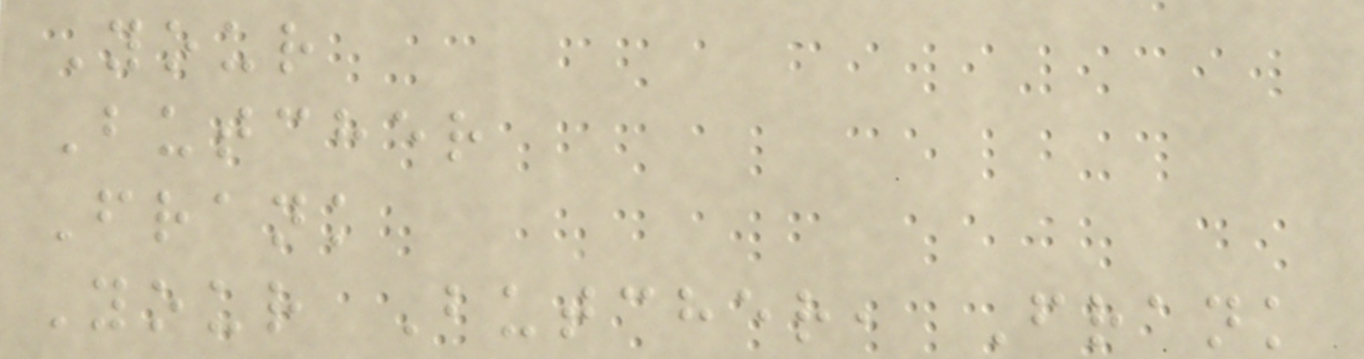Your
Butcher
Frank
Your Butcher, Frank
